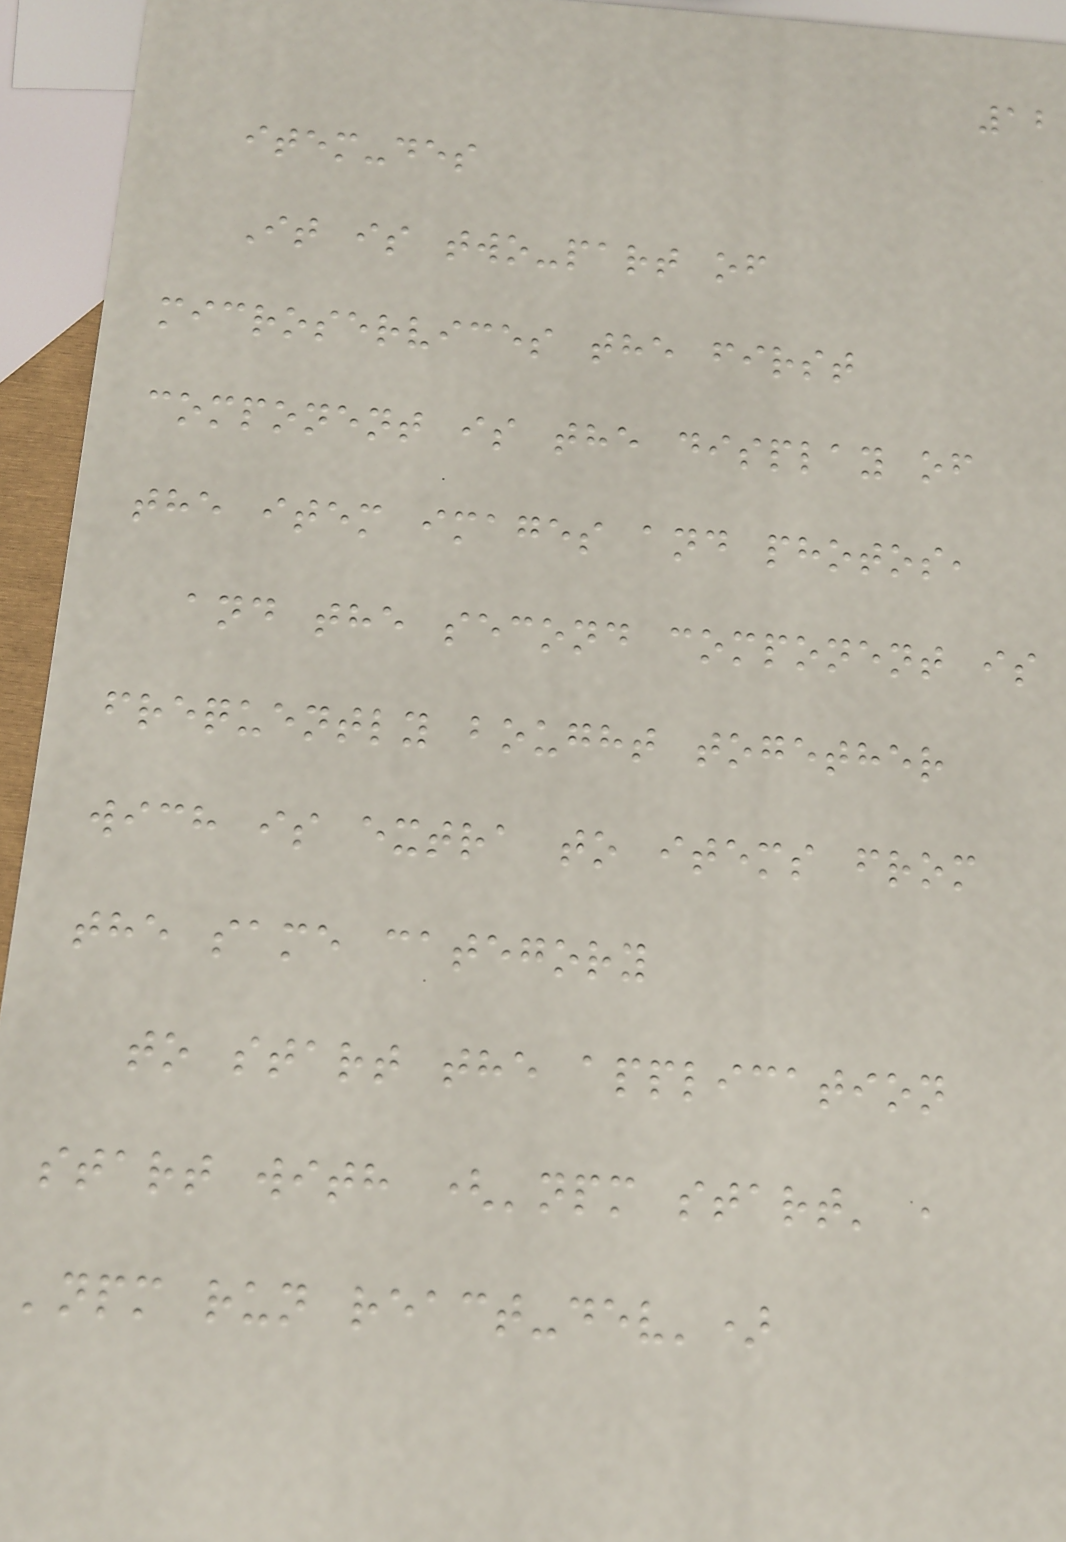12
item-des
It is two-part of
microservices the first
component is the display of
the item images and photos,
and the second component is
frequently bought together
wich is extra to items from
the same category
to start the application
start with ('npm start' ,
'npm run react-dev')
